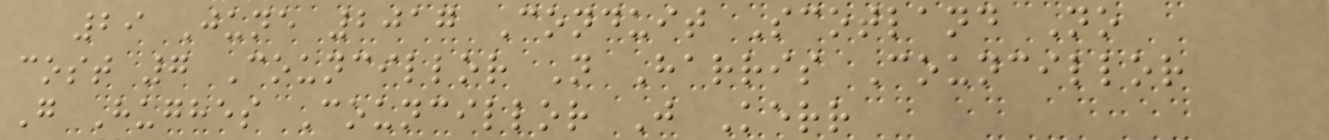29 June 2017 Conduit Scotland No
cost 7 Councillor N Harris Councillor
G Hughes Councillor J Kerr
